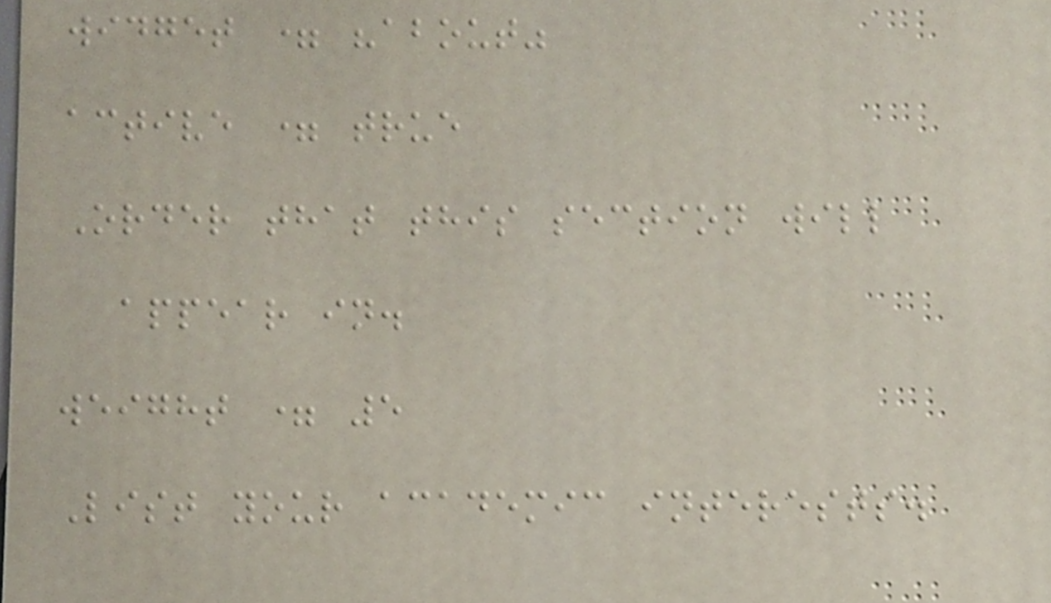widget = "about"
active = true
Order that this section will
appear in.
weight = 5
List your academic interests.
